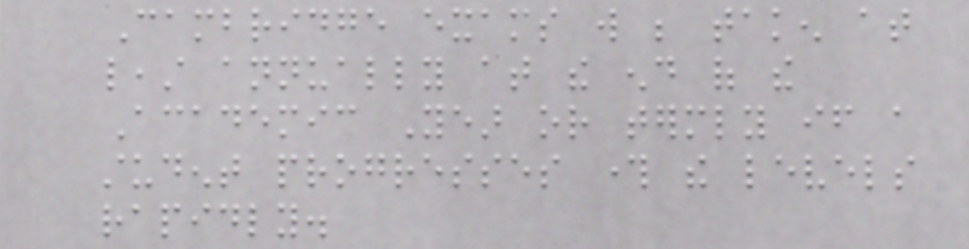Cambridge exams will be taken at
least annually at the end of the
Academic Year or termly if a
student progresses through the levels
rapidly.
